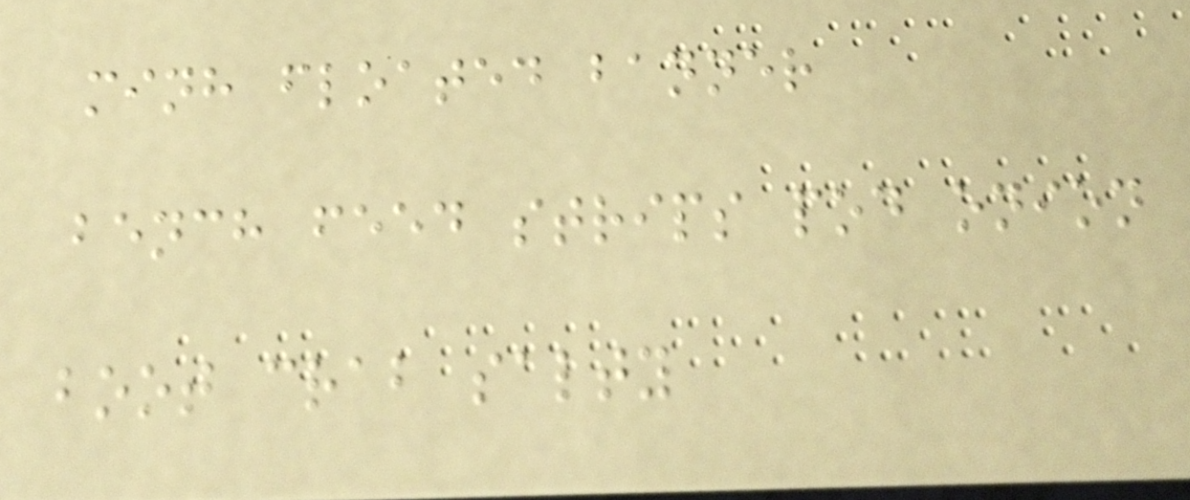minh floated banner
bench feed strips pod onion
boot crab salty
